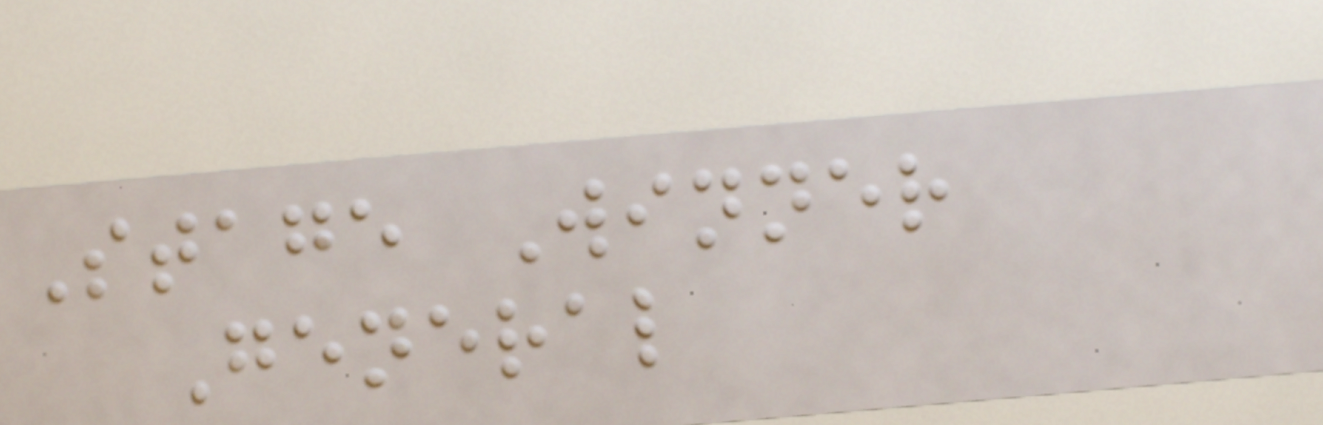Stage Winner
General
